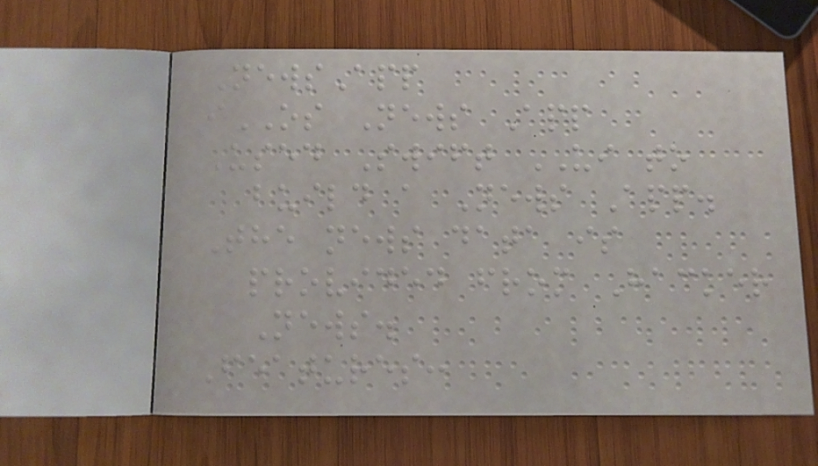NewsApp
iOS News App
Used Swift UI to
build a News App.
The news data is
provided from Hacker
News.
Features:
